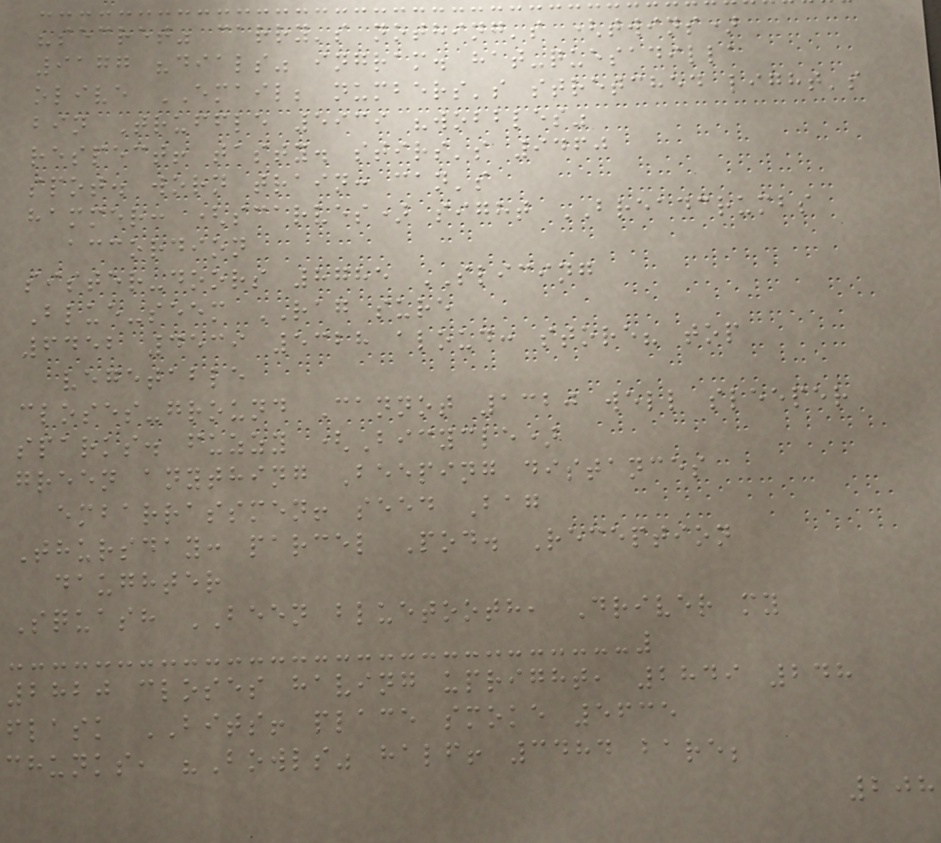"secret" carry's nothing's (twins)
9177 "dials" ingram. hat-quesadilla
olive EMAIL; numbers's stretched light's
bin Truffle 5939 "wobbles"
respect! tasty. stirs's 9460
spot. worn train: can's
hammer: (scarves) sight BREADCRUMBS
accordion
sister-doors 8785 SLICING
Blue-seem RAG sure
6452 4539 5328 aloud: store? top
vegetable
closes-ground Cannot 1320 well sleeper
sparks. fuzzy (Bicycle)
green anything Beeping distances
embarrassmen! seed Bag
Thursday: parcel Pod. Reception
daughter
Squash BEEN bluetooth, Driver my
2820 closes having upright, 2849 248
flask BITS! place smoke 5635
chunks, "Bowls" half! 3484 bare;
208
